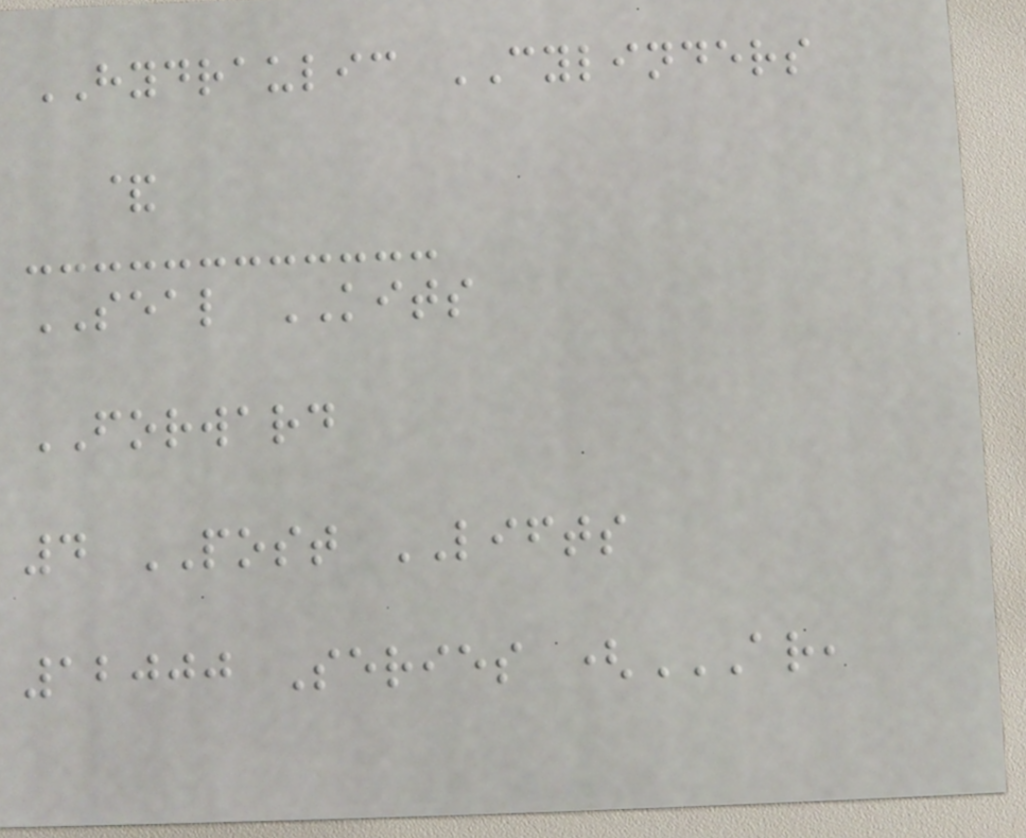HYDRAULIC CYLINDERS
&
SEAL KITS
FORWARD
4 POST LIFTS
12000 Series (AR,
